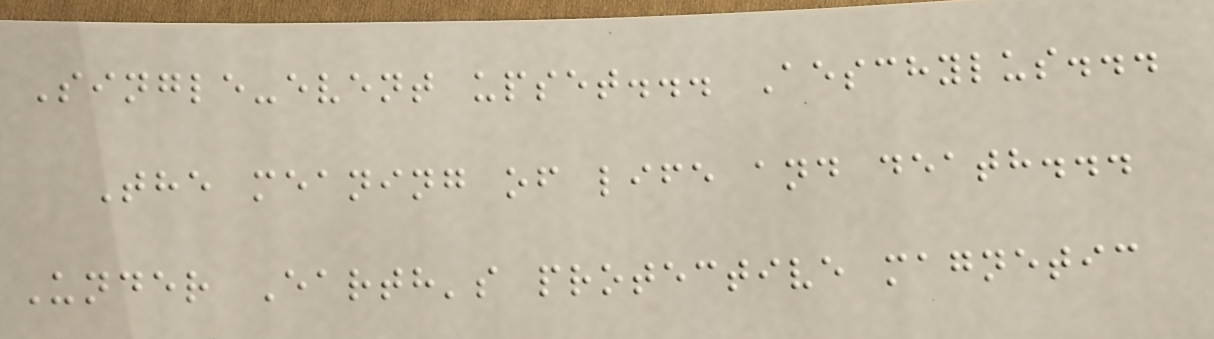Single-event upset... Aeschylus...
The meaning of life and death...
Under Earth's protective magnetic
